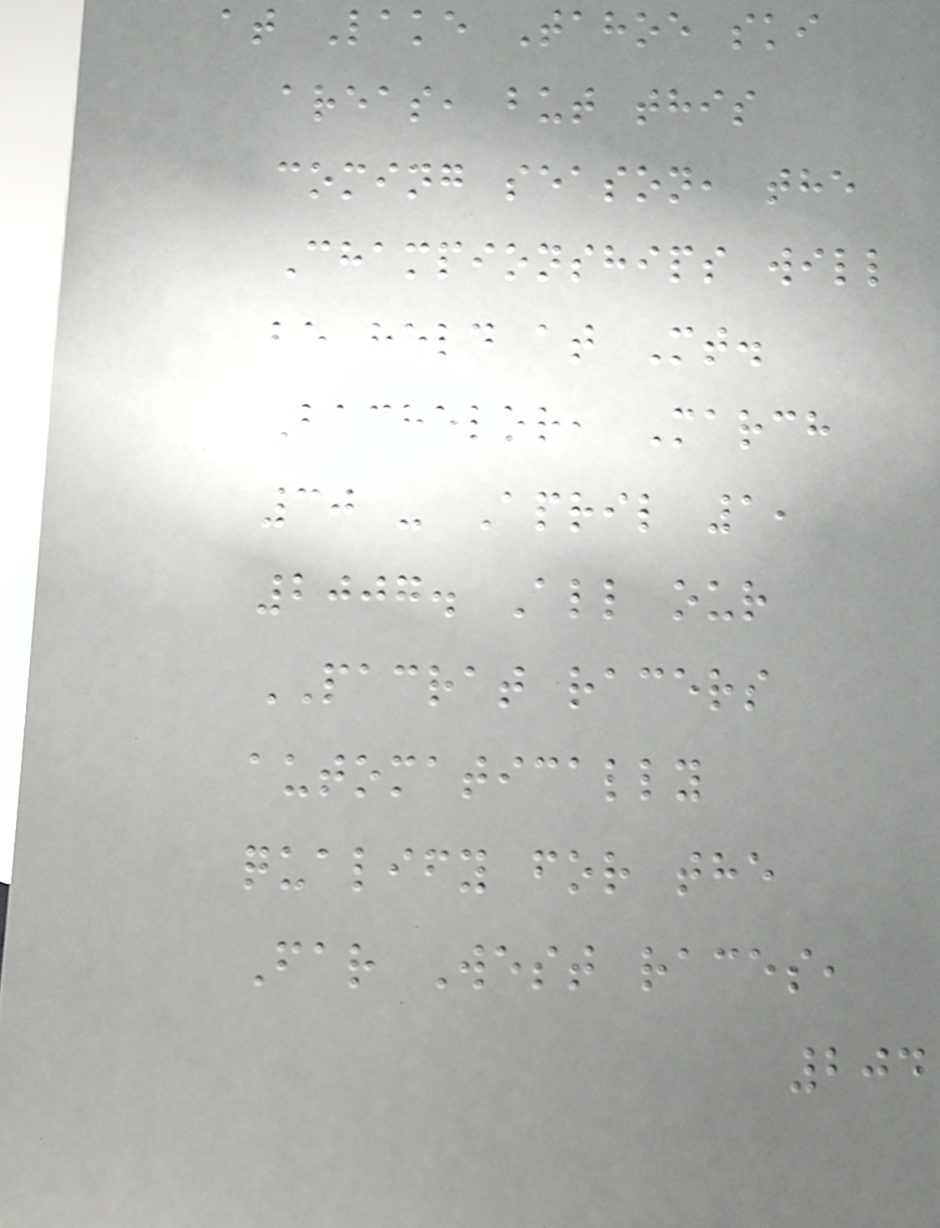at Lake Tahoe ski
areas, but this
coming season, the
Championships will
be held at Mt.
Bachelor, March
30 - April 1,
2007. All our
PACRAT racers
automatically
qualify for the
Far West races,
204
